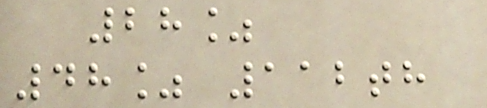28%
48% 112th
